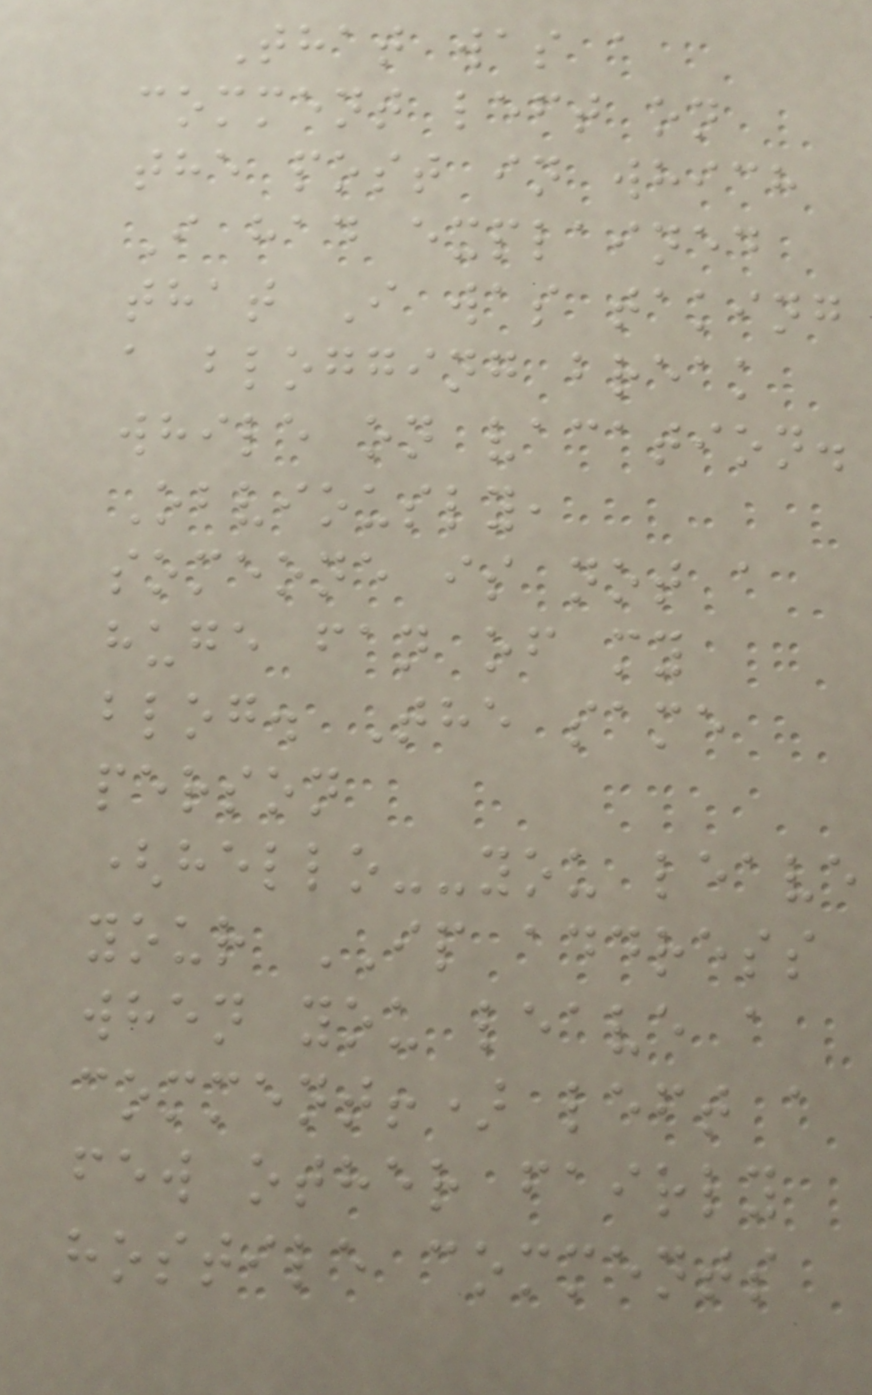That was a
comment left on
the post in which
I had explained
that I was taking
a blogging break
while on vacation.
Obviously,
someone is not a
huge fan of my
blog. The same
person
(hello--you leave
your IP address
when you leave a
comment!) left a
few other fairly
hostile comments
